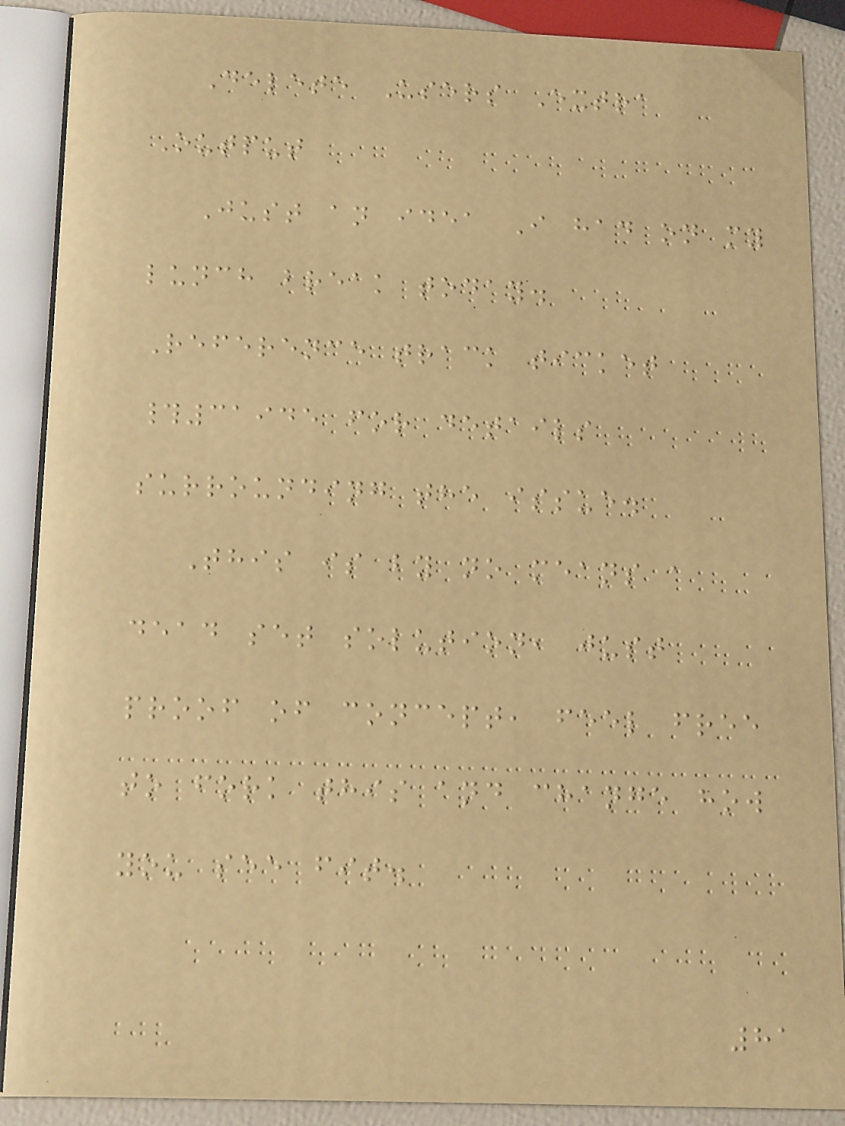Delete Users Extra
Output
Just an idea I had on my
lunch break today.
Reference track ticket
#31945 for details
surrounding the issue.
This is by no means a
dead set solution, just
proof of concept, feel free
to fork this and change how
you see fit.
81
